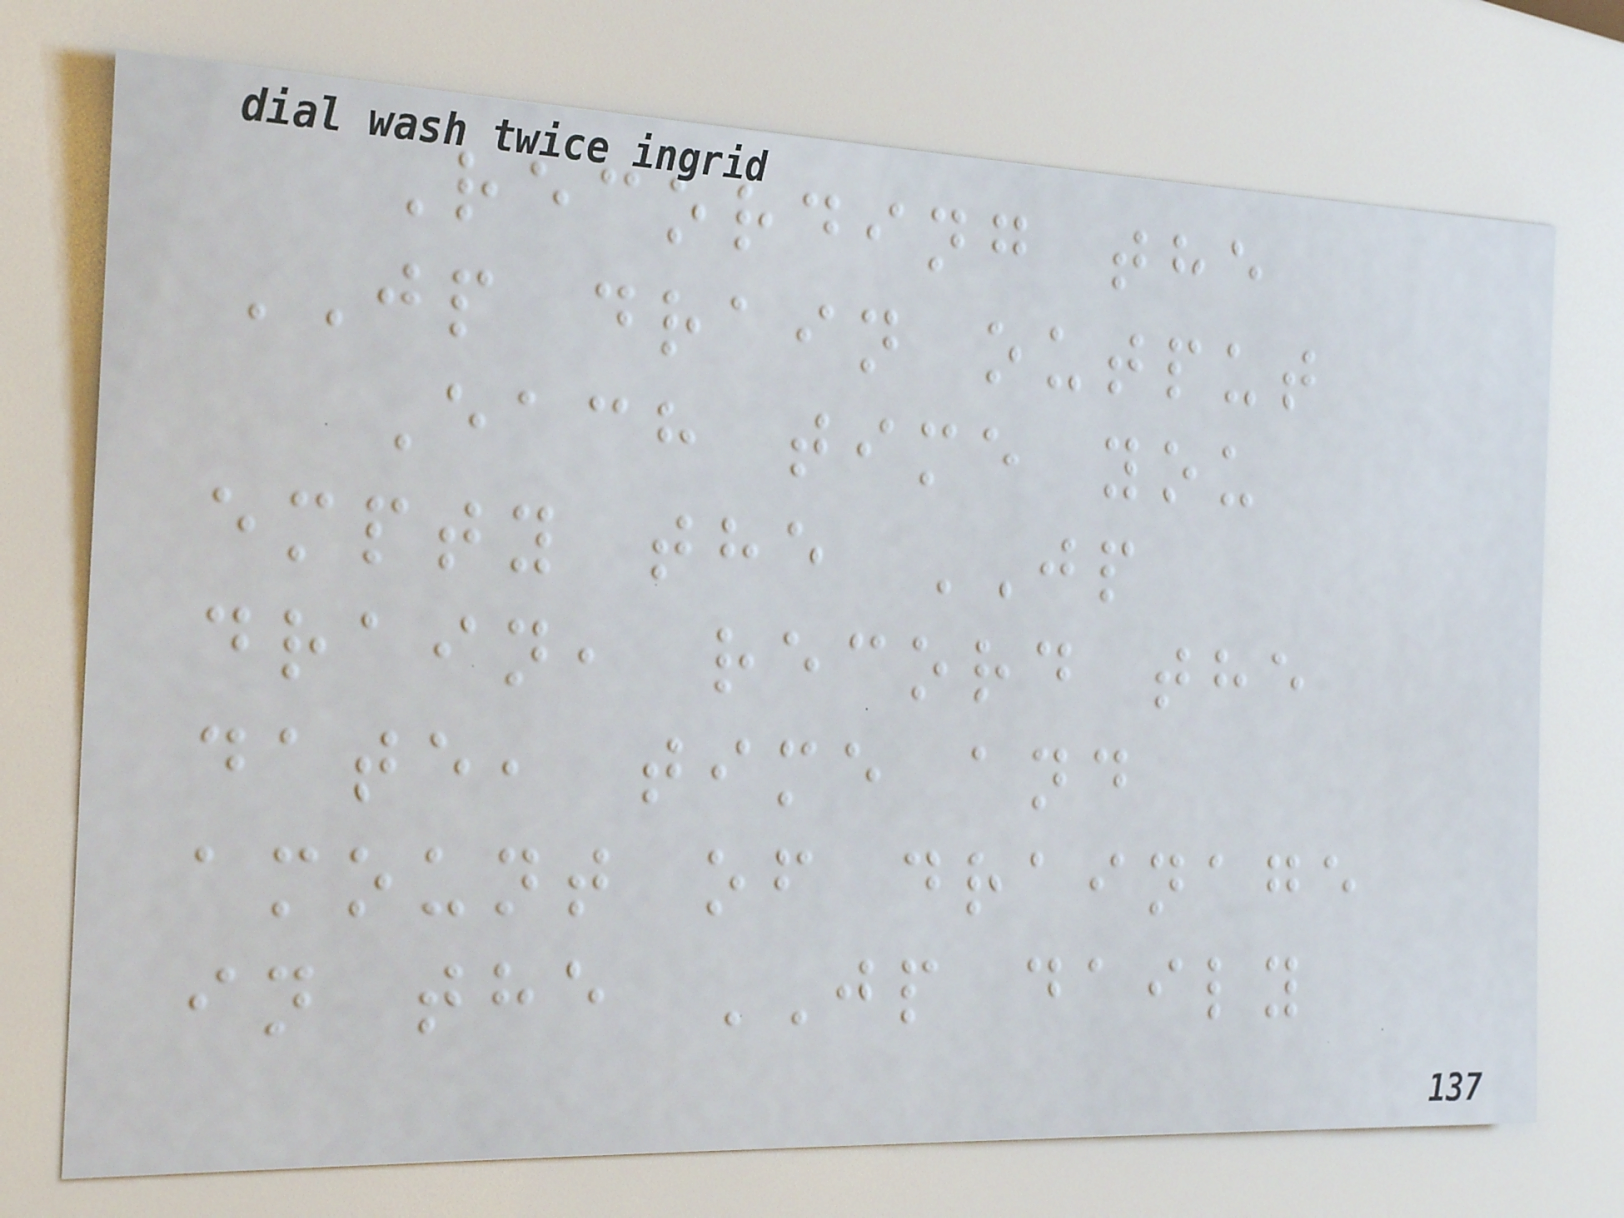Recording the
JP drain output
Each time you
empty the JP
drain, record the
date, time and
amount of drainage
in the JP daily
